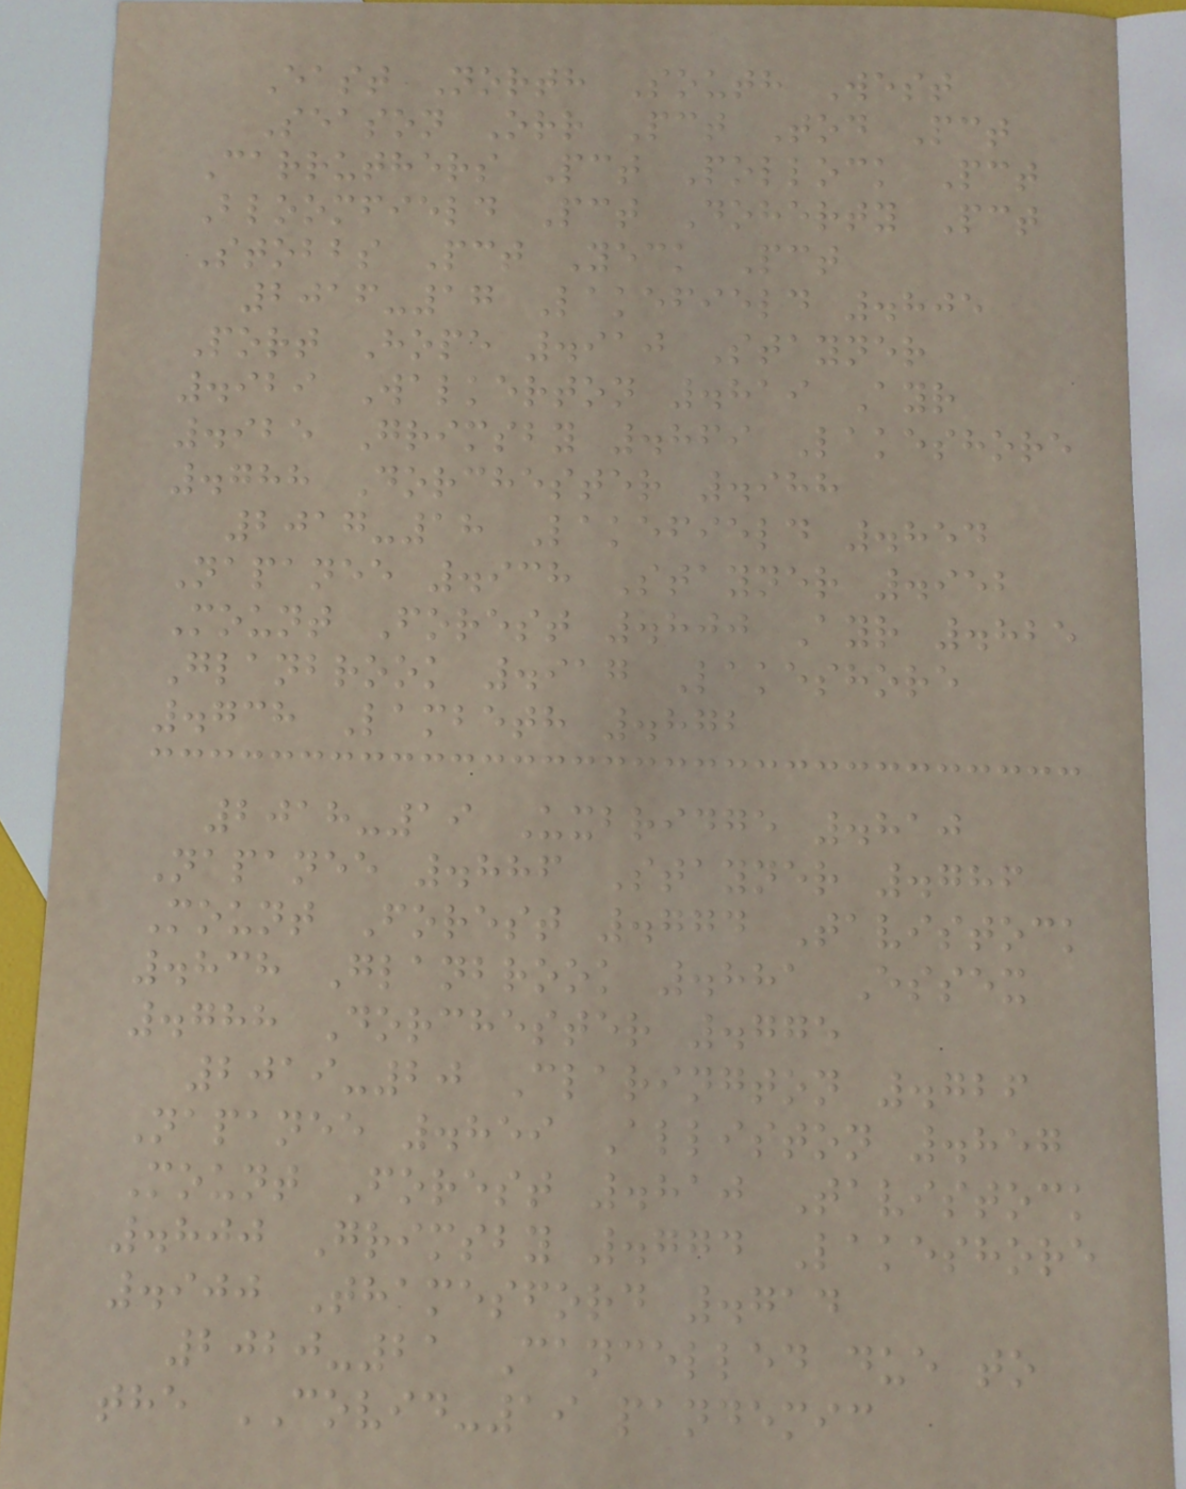East North South West
Season Orr Pct Tod Pct
Carruthers Pct Pollock Pct
Bloomfield Pct Doherty Pct
Stobbs Pct Yeck Pct
2016-17 Lakefield .805
Port Hope .910 Stayner
.929 Walkerton .819 Ayr
.925 Grimsby .869 Lakeshore
.788 Dorchester .988
2017-18 Lakefield .854
Napanee .938 Stayner .952
Mount Forest .800 Ayr .825
Glanbrook .917 Lakeshore
.738 Lambeth .872
2018-19 Uxbridge .810
Napanee .886 Stayner .786
Mount Forest .774 Tavistock
.838 Glanbrook .881 Essex
.788 Dorchester .775
2019-20 Clarington .726
Napanee .859 Alliston .857
Mount Forest .810 Tavistock
.800 Grimsby .774 Lakeshore
.900 Thamesford .714
2020-21 Cancelled due to
the COVID-19 pandemic
